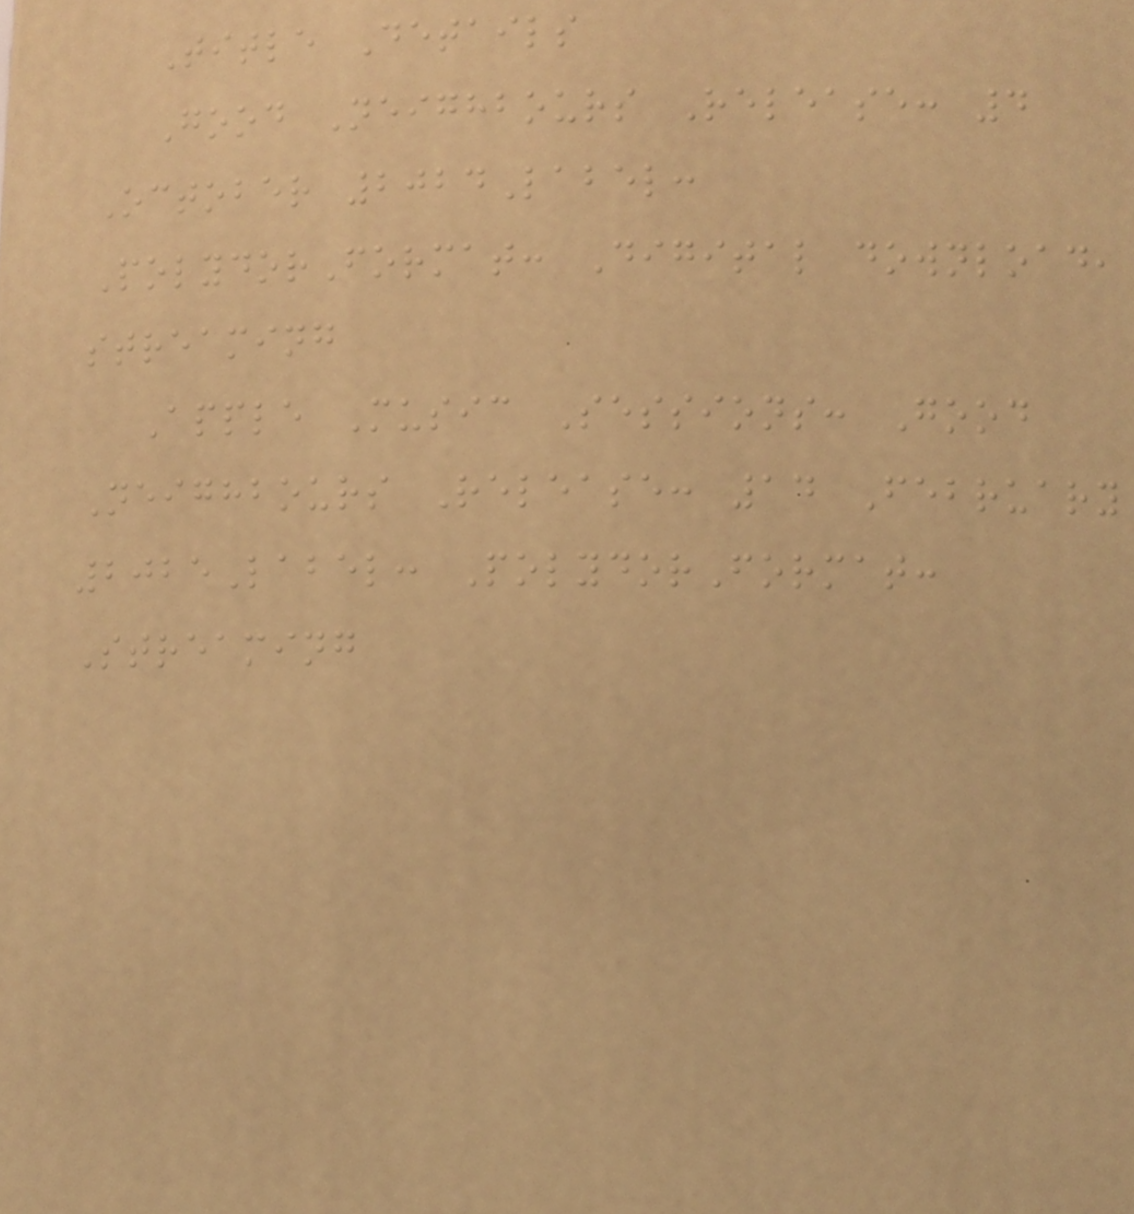Title Details
Good Neighbours Release: 4
October 2024Label:
PolydorFormat: Digital download,
streaming
Apple Music Sessions: Good
Neighbours Release: 14 February
2025Label: PolydorFormat:
Streaming
